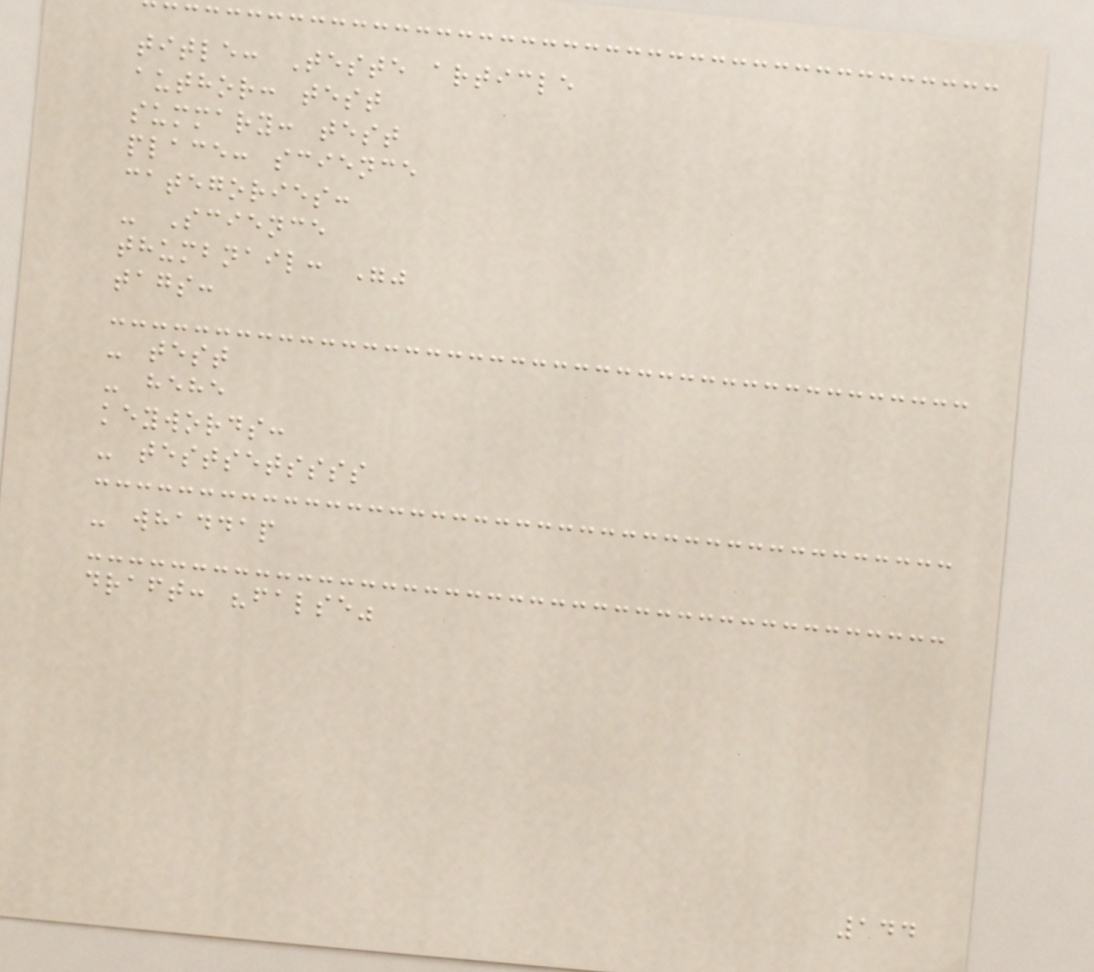title: Teste article
author: test
summary: test
place: science
categories:
- Science
thumbnail: ""
tags:
- test
- hehe
keywords:
- testsetssss
- whaddap
draft: "false"
144
